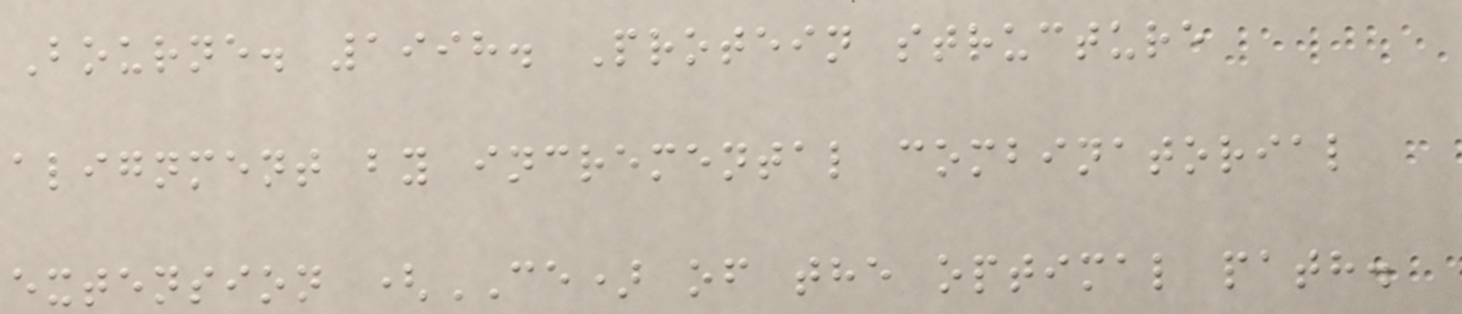Bourne. 1998. Protein structure
alignment by incremental combinatorial
extension (CE) of the optimal path.
